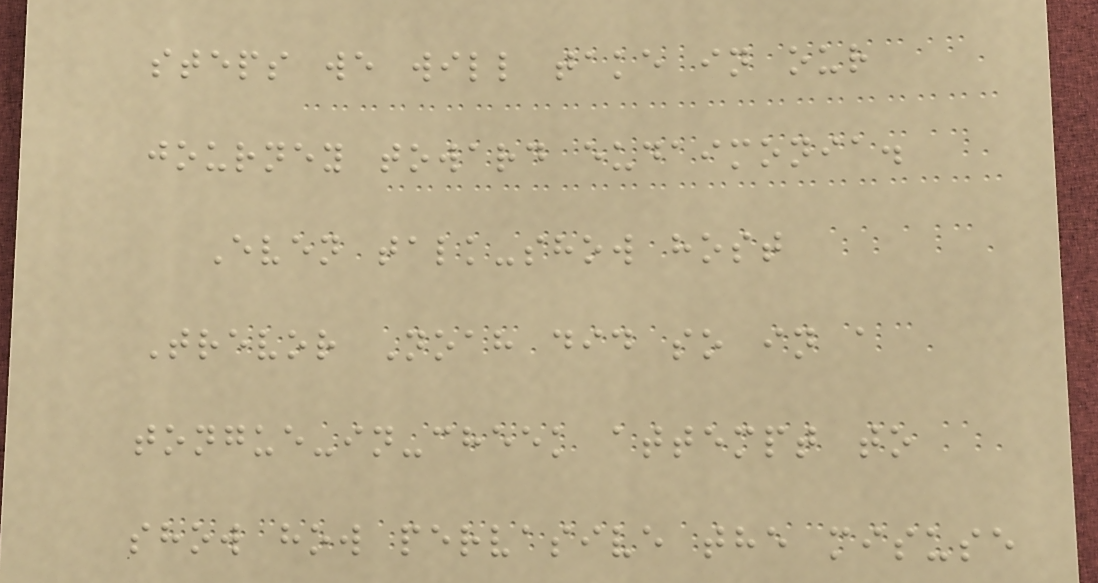steps we will take in our
journey toward eudaimonia.
Even talk-show host
Trevor Noah did so in a
tongue-in-cheek attempt to
show how pervasive the misuse
